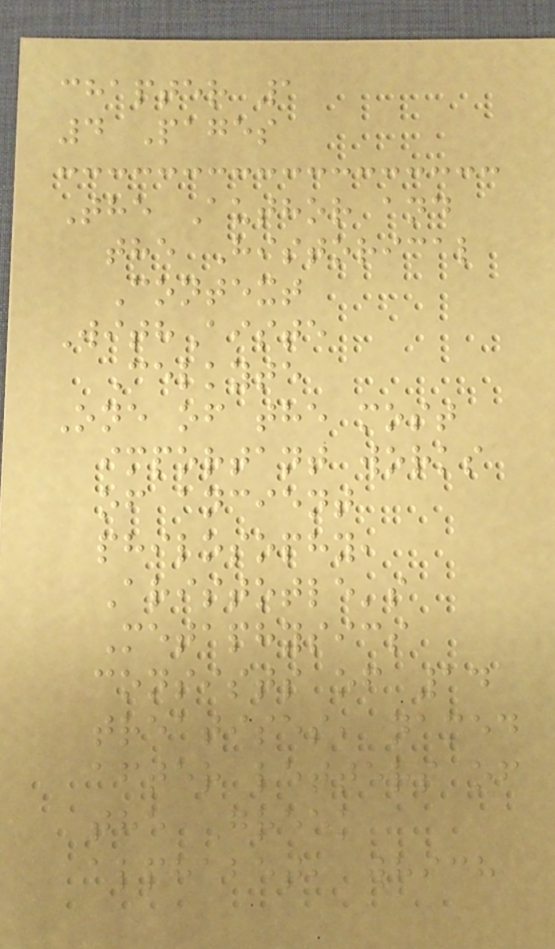chapter 1
4 Pages
The Author and
the Historical
Context
WithAiste
Celkyte
One of the most
important works
of ancient
philosophy,
Aristotle's
Metaphysics
consists of 14
treatises, named
after letters of
the Greek
alphabet, which
